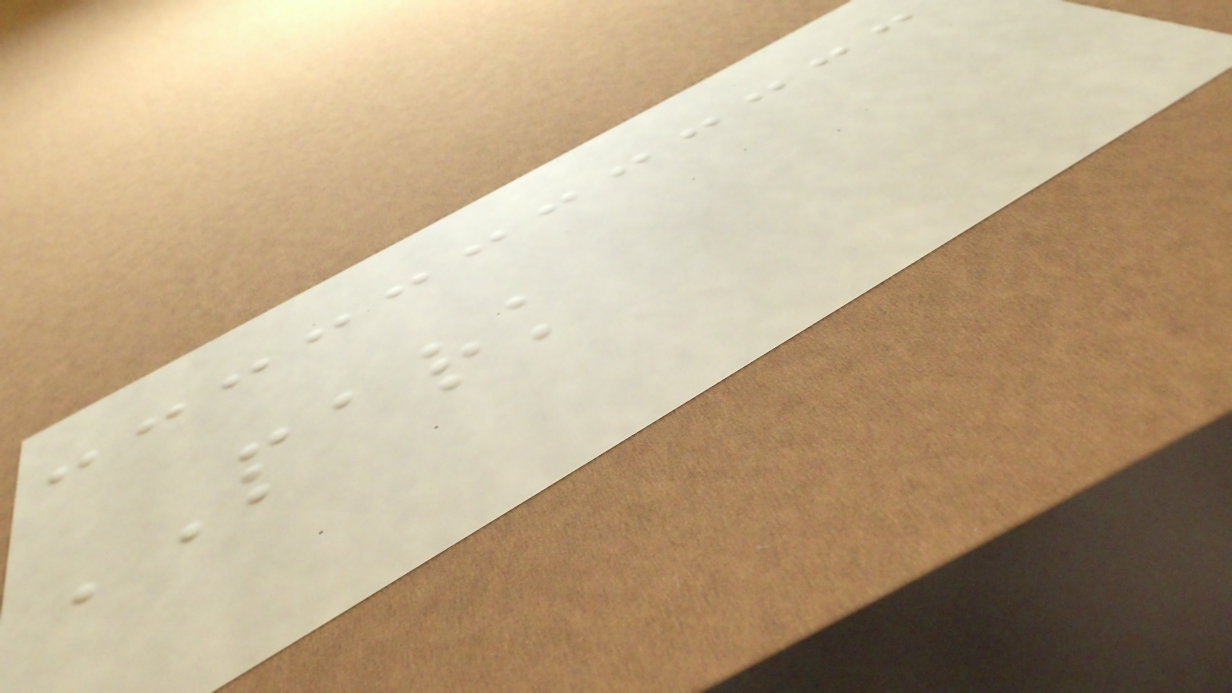PARK
